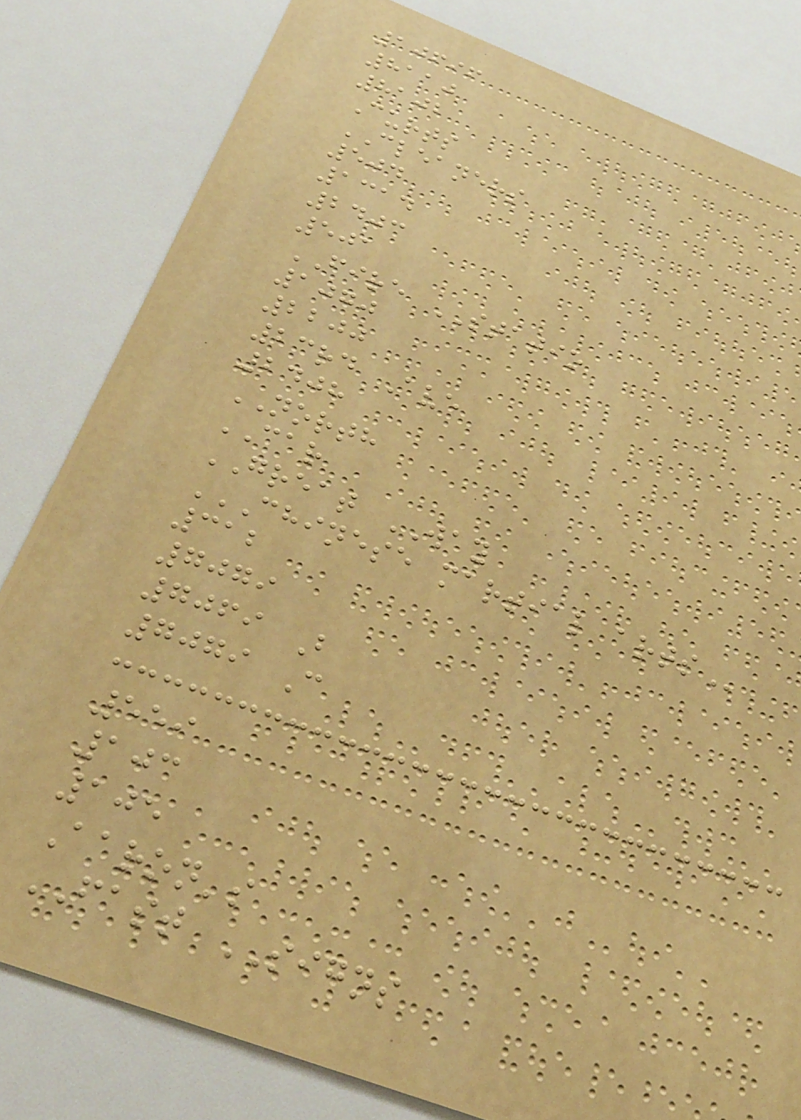10696
8110
8102
Curts
CLEANERS
504
1314
2403
501
FIRE STATIO
1070
2200
23rd Ave
2408
NORTH
CAR
GREAT WAY
CHINESE MARTIAL ARTS
312
7079
7069 B
7079 C
559
103
105
Aaron's
FAST SIGNS
